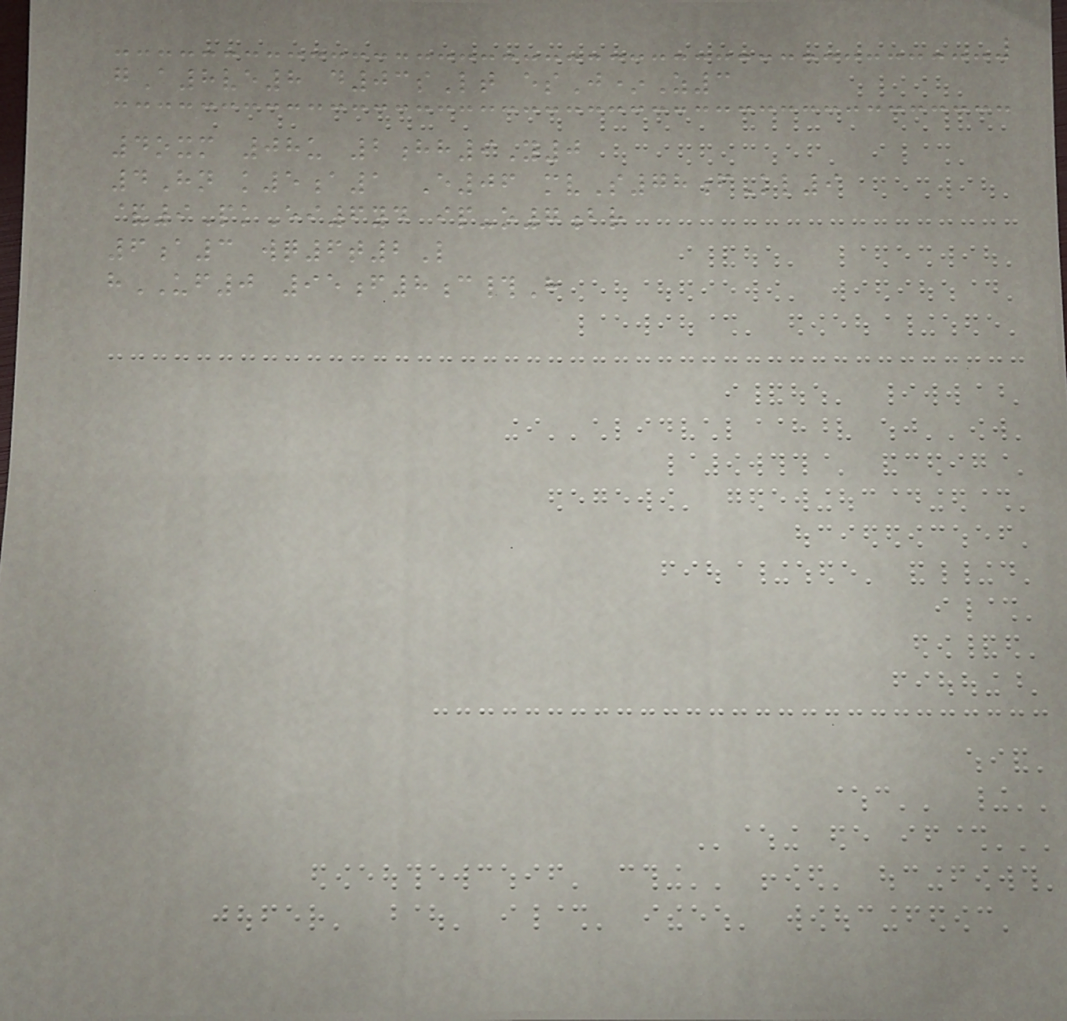gA8ve8 d03sLt esJ*Z3
4oxm 08u 2hh9Y0
4Hn k5a1 E06 mvS78fKl9
&9PkEi6yd ip-o7br
6a3 wq6t2L
hUF0 95f8c#H
